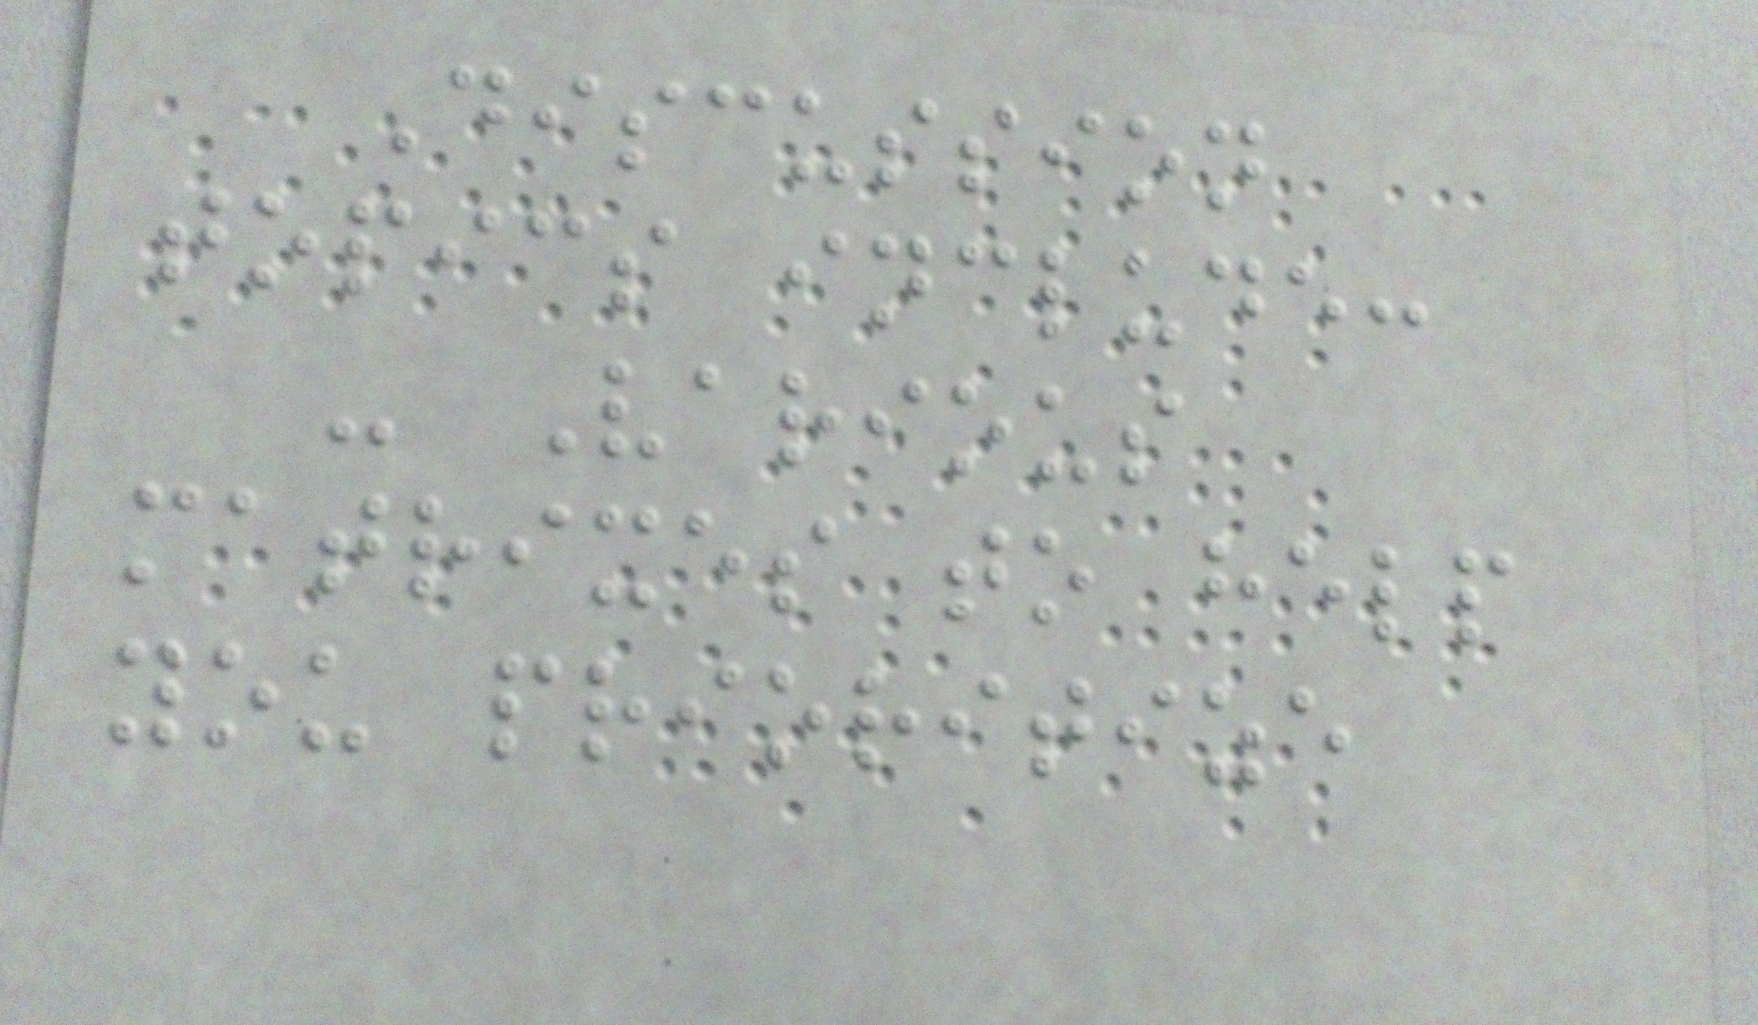Discussion
topics include:
- Various
matrixes to help
you prioritize
